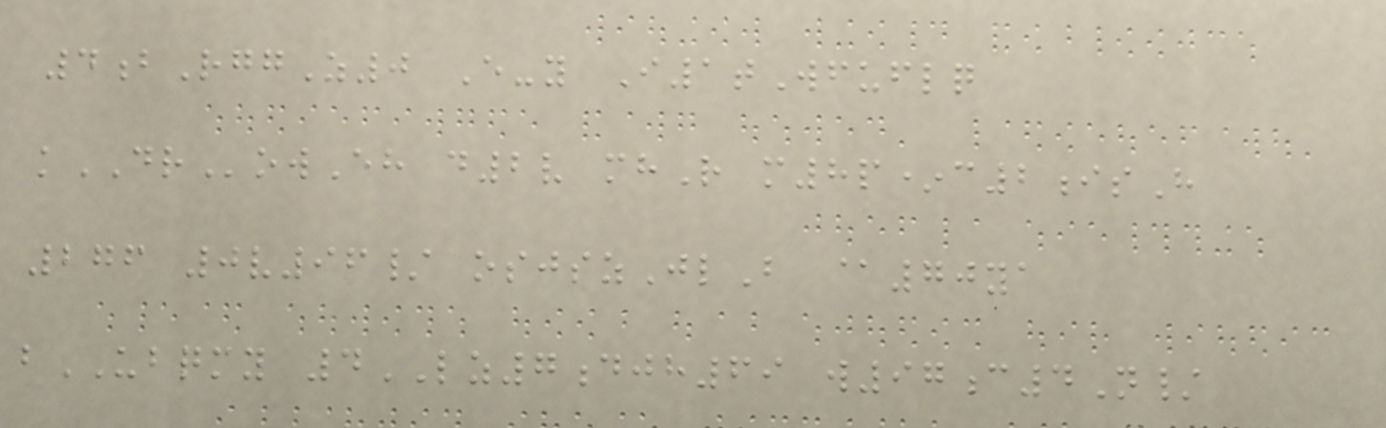4bRggZ0 E-y I1tWfuflq
kDRowEh d2v mhR m8p*c2isH
276 0v96/ osjszJlB @70ya
bUBQMY 4LZ7djh69 w97c4N/
